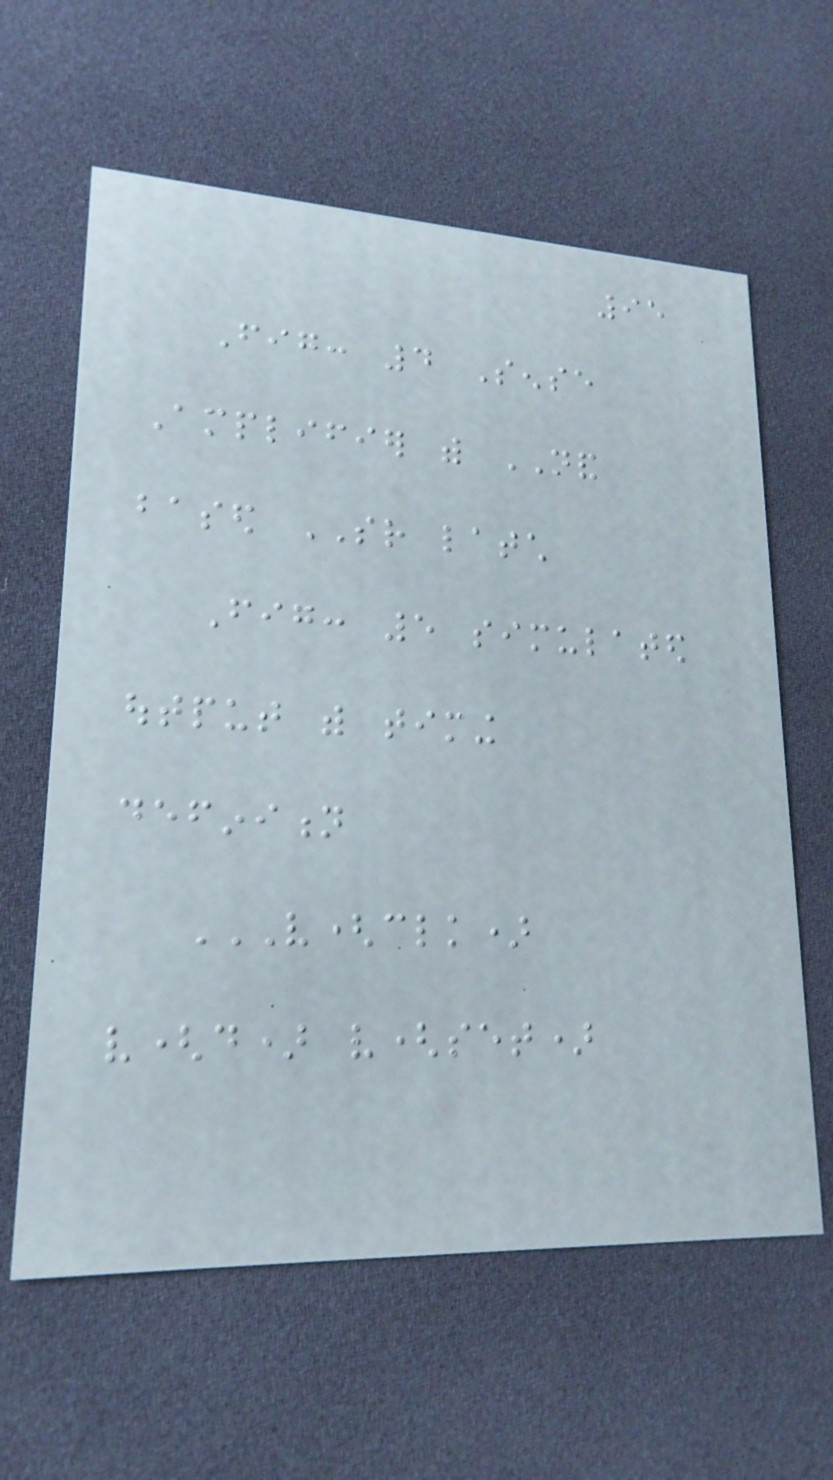95
Fig: 4 Sense
Amplifier with NAND
based SR latch
Fig: 5 simulated
output with timing
definition
V(CLK)
V(D) V(SET)
